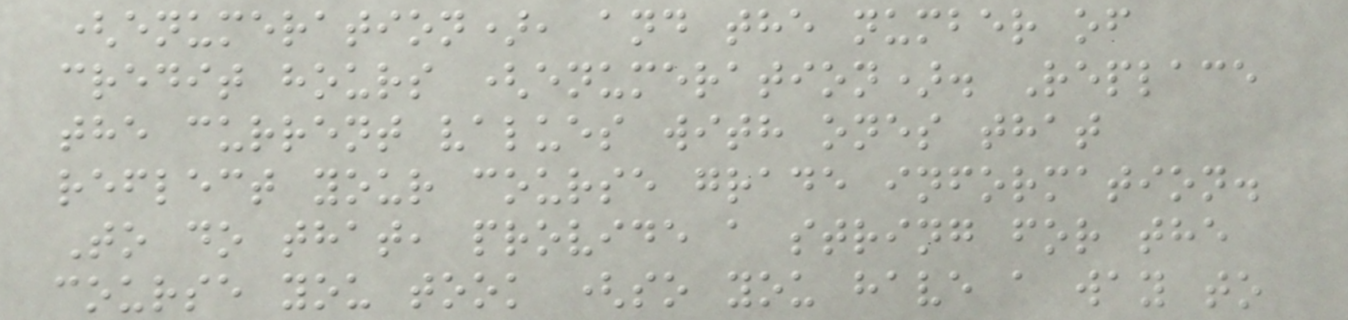(enumeration), and the number of
credit hours (enumeration). Replace
the current values with ones that
reflect your course grade information.
To do that, provide a string for the
course you took (so you have a way to
